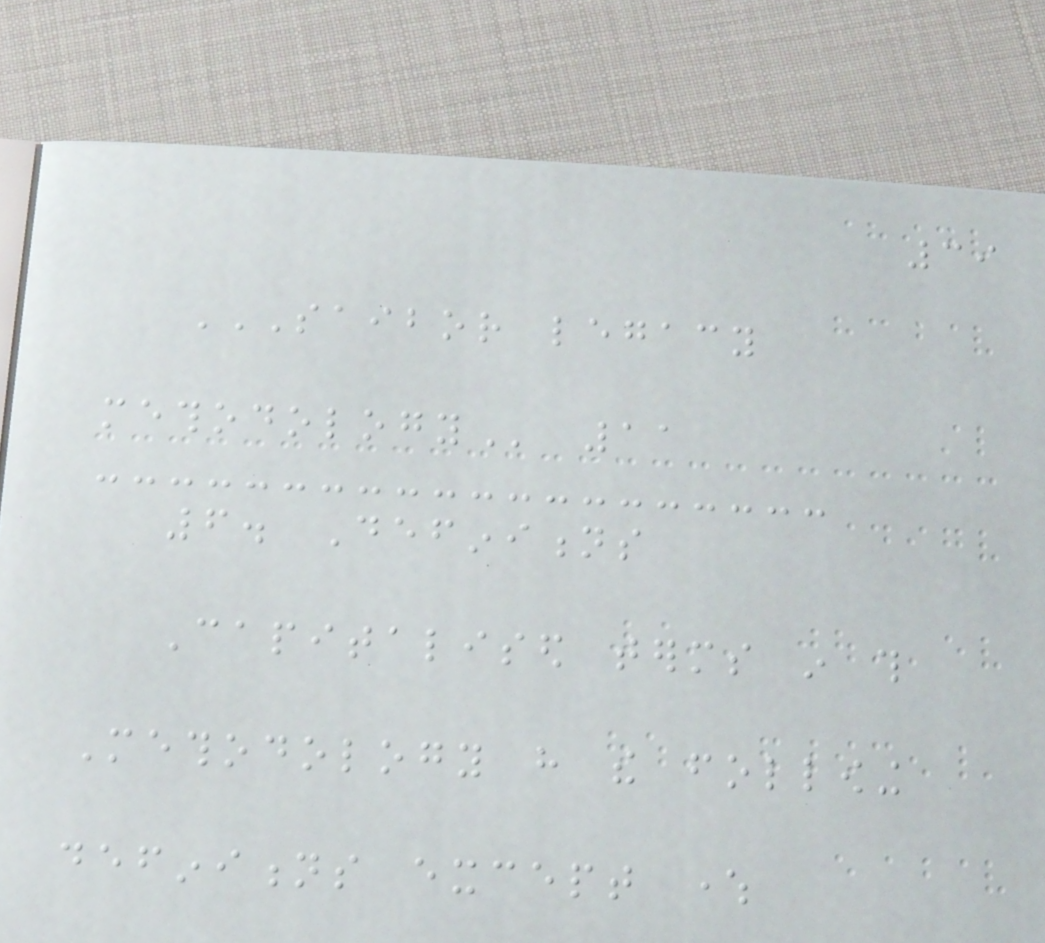39
SAIBOR LEGACY
METHODOLOGY 11
6. Definitions
Capitalised terms in this
Methodology have the following
definitions except where
